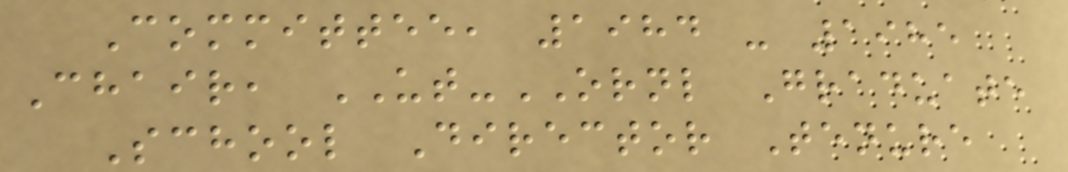Committee, 1984 - 1985
Chair, UT-ORNL Graduate
School Director Tenure
